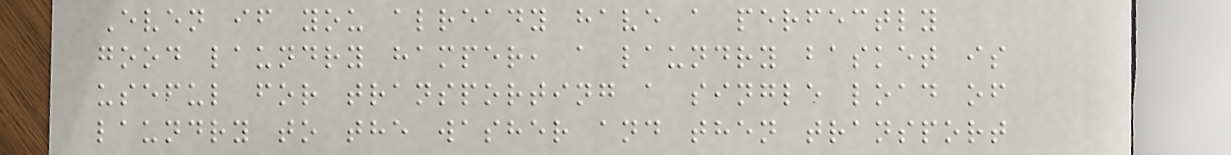Even if you already have a perfectly
good laundry hamper, a laundry basket is
useful for transporting a single load of
laundry to the washer and then transport
